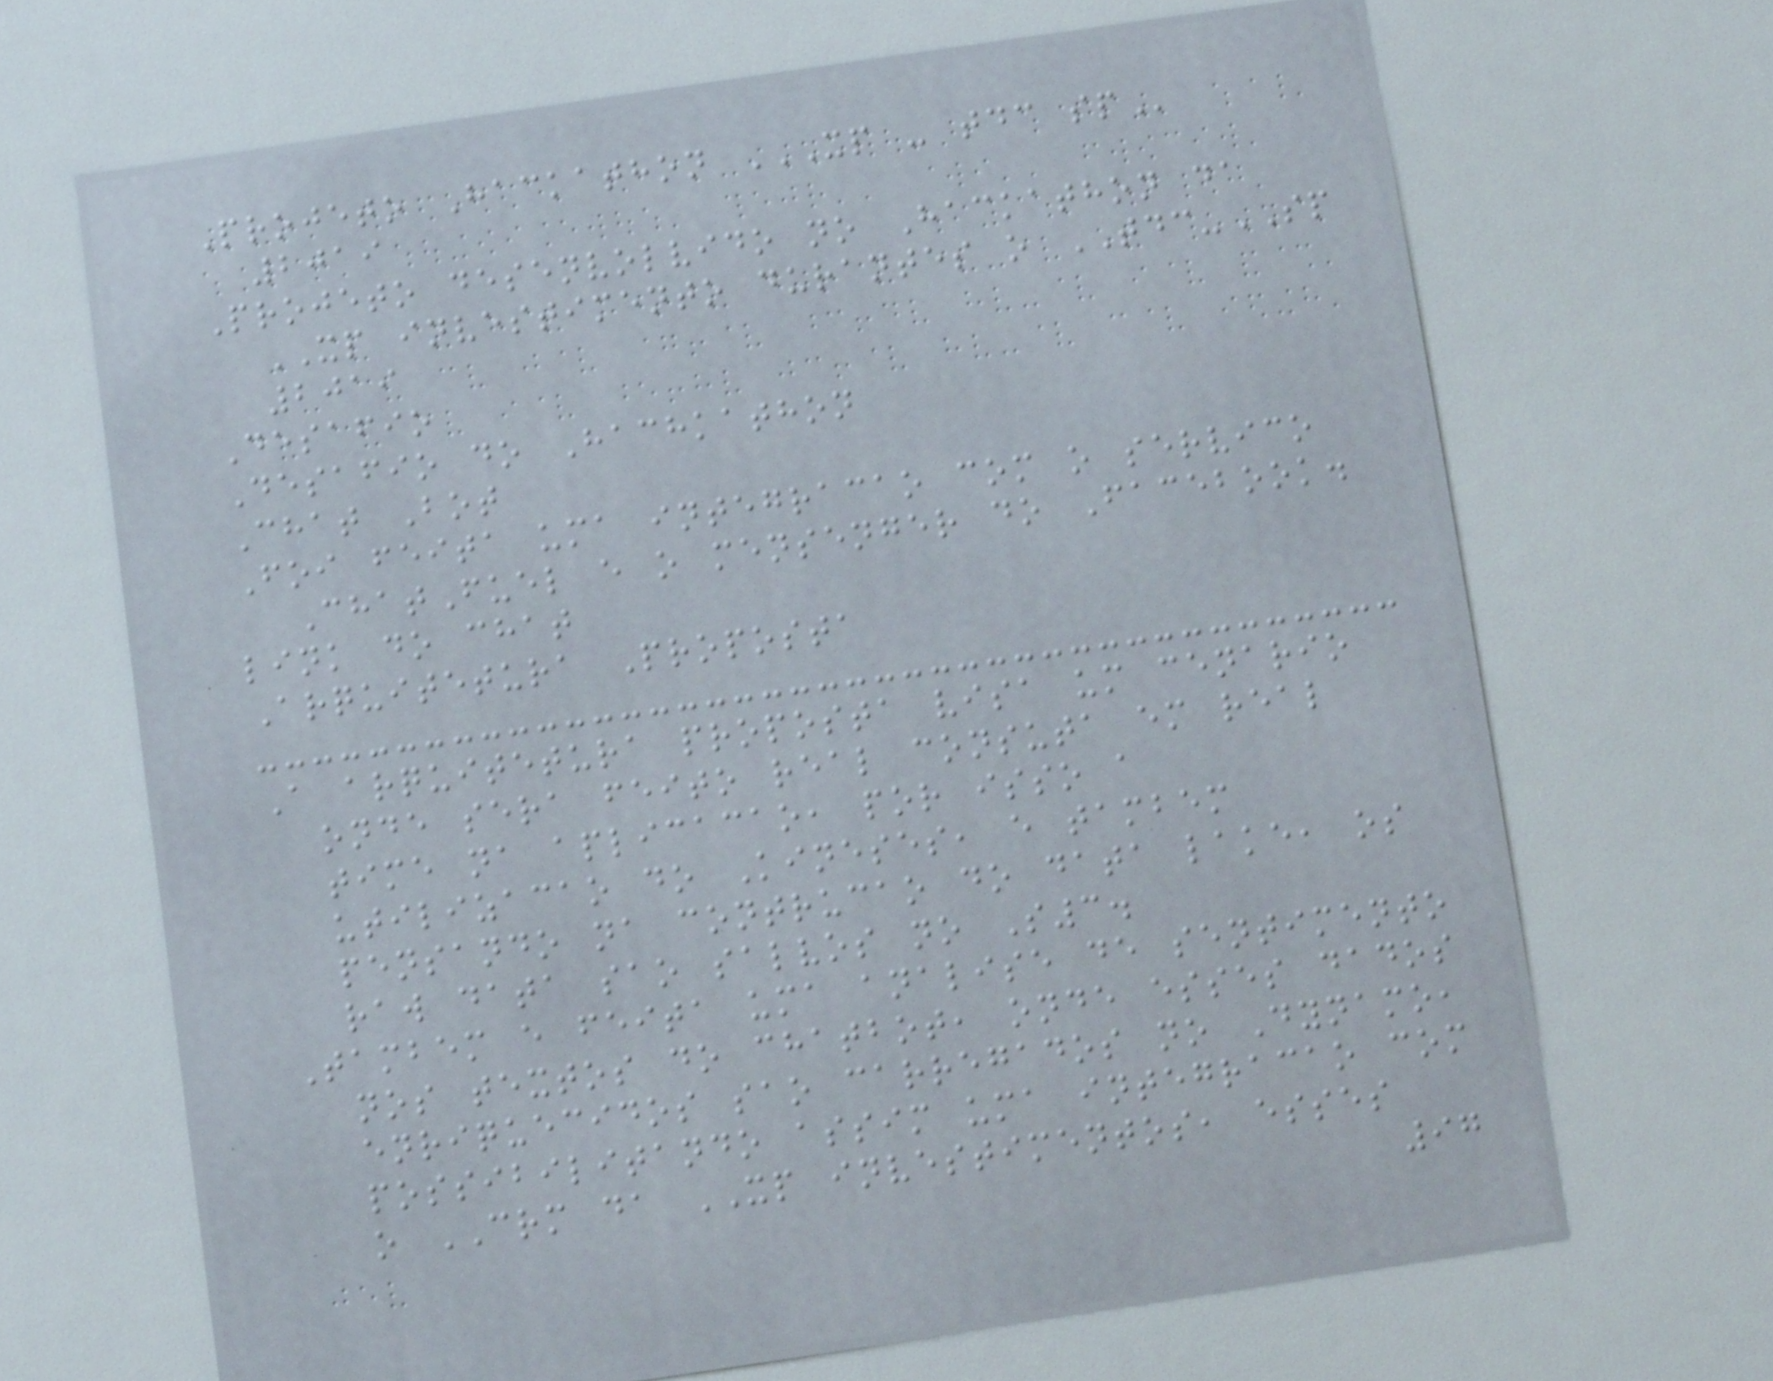Projeto Hackathon XP - TDC SP
2019
Projeto desenvolvido no Hackathon da
XP investimento durantes o TDC-SP
2019
Desafio
Desafio do Hachkathon
Chat Bot
Foi feita uma integracao com o servico
ChatFuel e o mensenger do Facebook.
link do chat
Arquitetura Proposta
A arquitetura proposta visa um cenario
onde sera feito real consuta em real
time na aplicacao, por isso a
utilizacao do Kineses, e tambem
pensando na contrucao do data lake, os
raw data sao salvos no S3.
Tambem e feita uma analise de sentimento
nos textos do chatbot, onde esses dados
enriquecidos sao carregados no Dynamo,
possibilitando assim uma integracao com
o CRM da XP investimentos, esses
97
